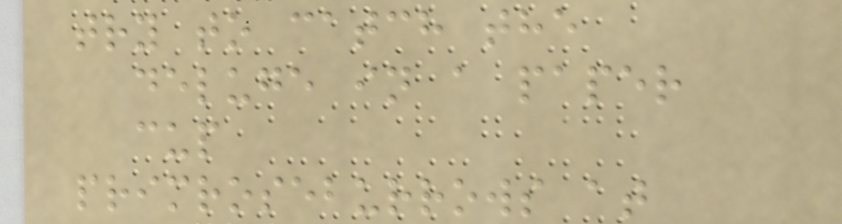try to catch the
deluge in a paper
cup
primroseburrows at
